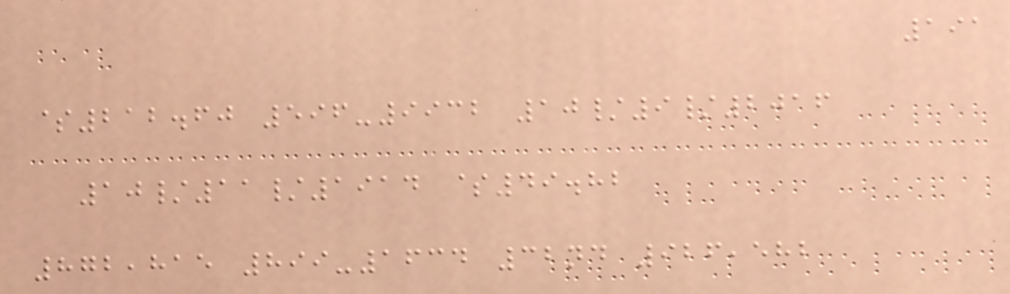191
$212.60 596-9932 10/9/2016
10/11/1914 $49.82
872,815 899-1634 32nd 926,582
